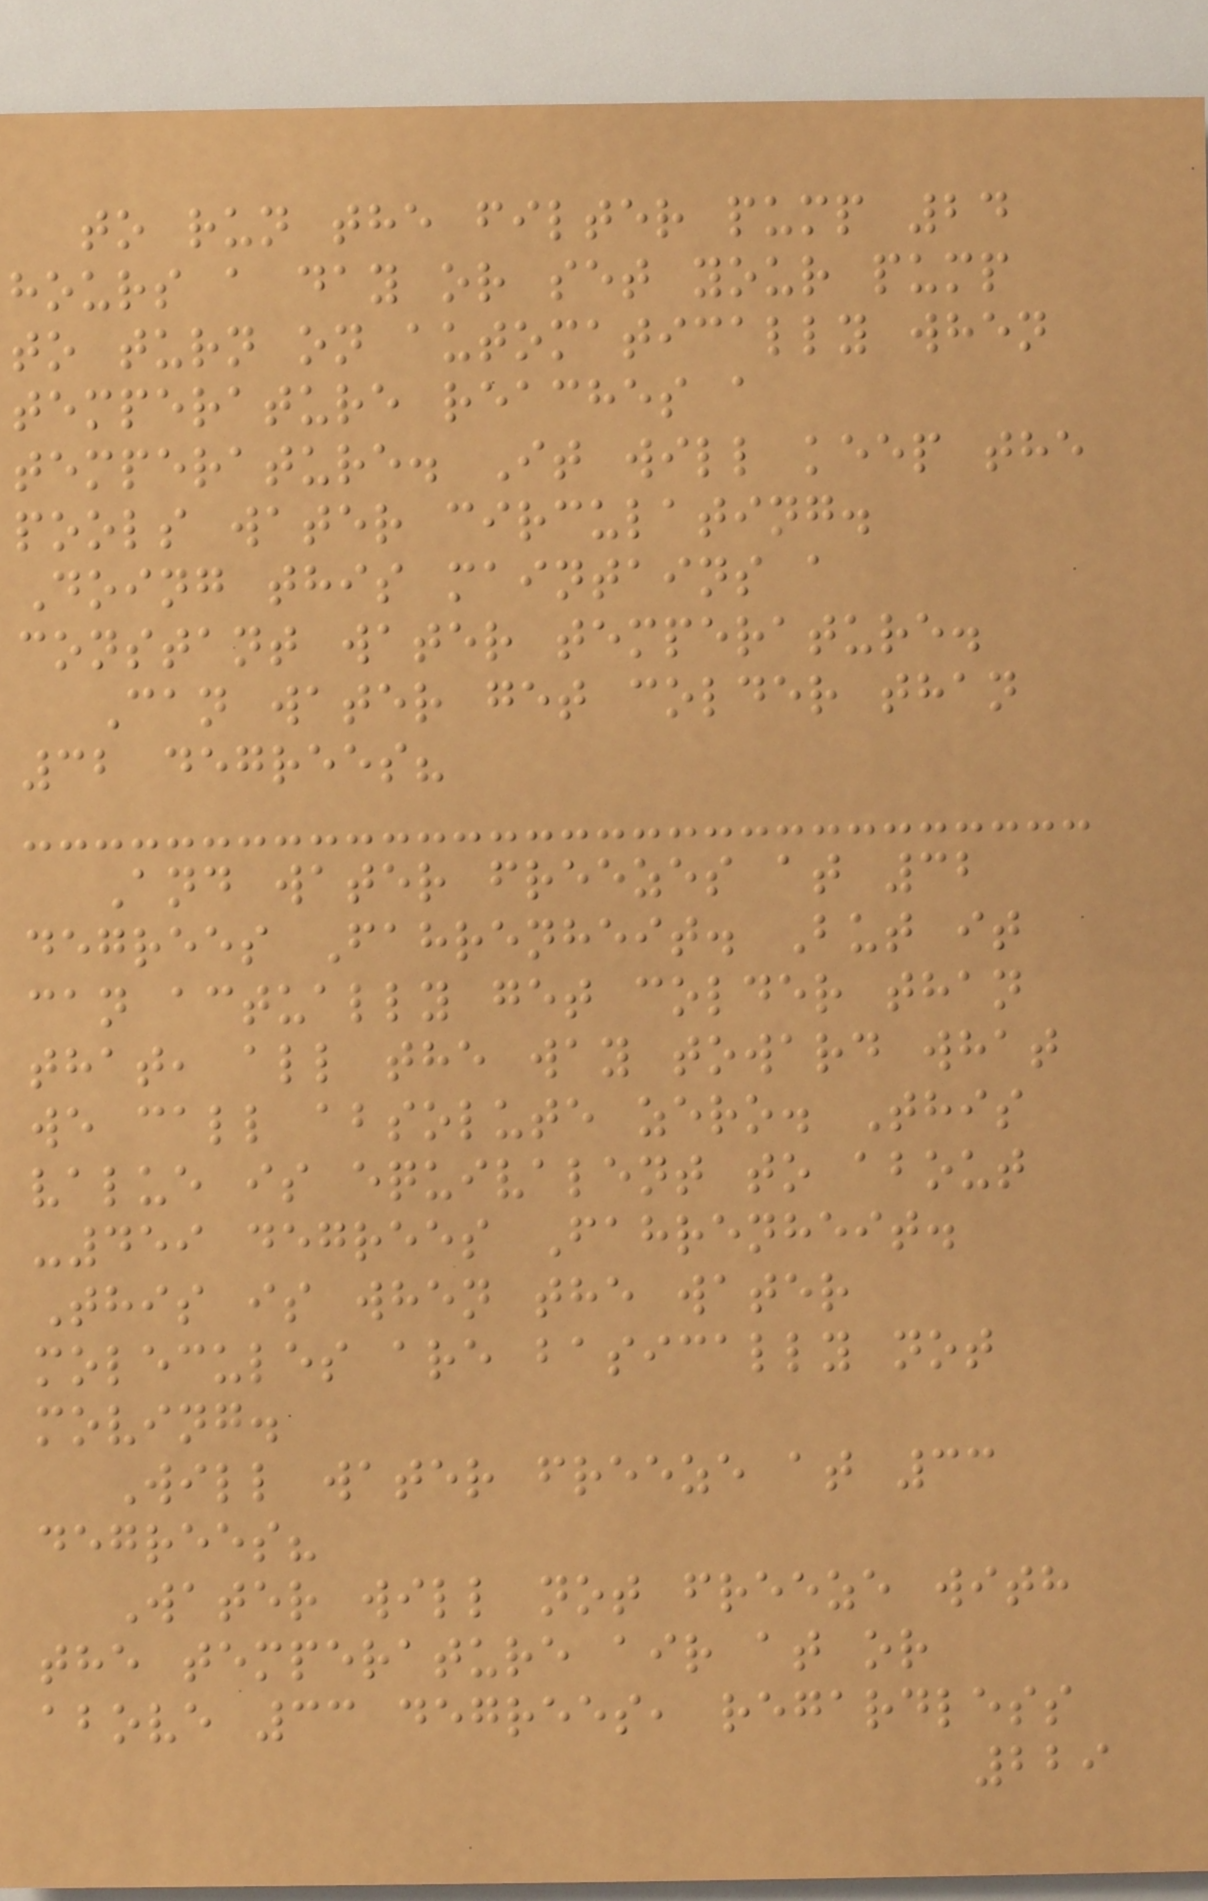to run the filter pump 24
hours a day or set your pump
to turn on automatically when
temperature reaches a
temperature. It will keep the
pools water circulating.
Doing this maintains a
constant water temperature.
Can water get colder than
32 degrees?
And water freezes at 32
degrees Fahrenheit. But it
can actually get colder than
that, all the way toward what
we call absolute zero. This
value is equivalent to about
-459 degrees Fahrenheit.
This is when the water
molecules are basically not
moving.
Will water freeze at 33
degrees?
Water will not freeze with
the temperature air at or
above 33 degrees, regardless
229
